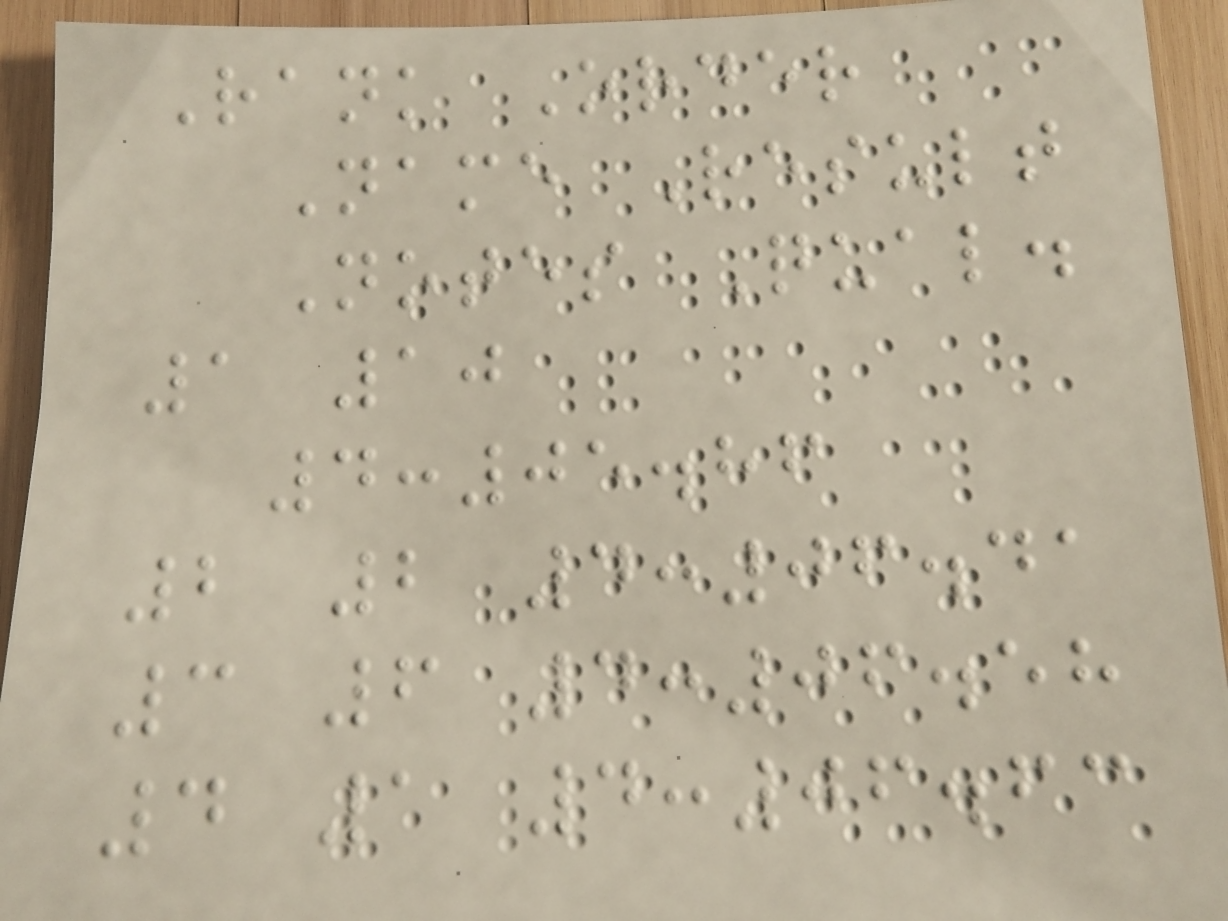Rank Order
Name Result
Notes Qual.
1 10
4:05.86
2 2 4:06.41
3 6 4:06.58
4 1 4:06.63
